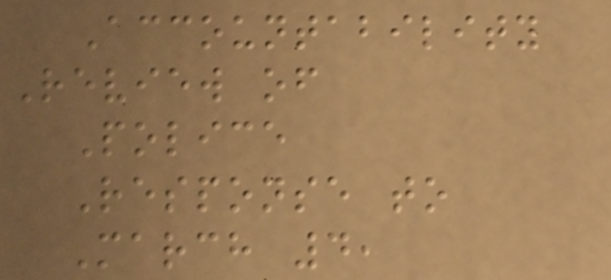Accountability
Review of
Police
Response to
March 4,
